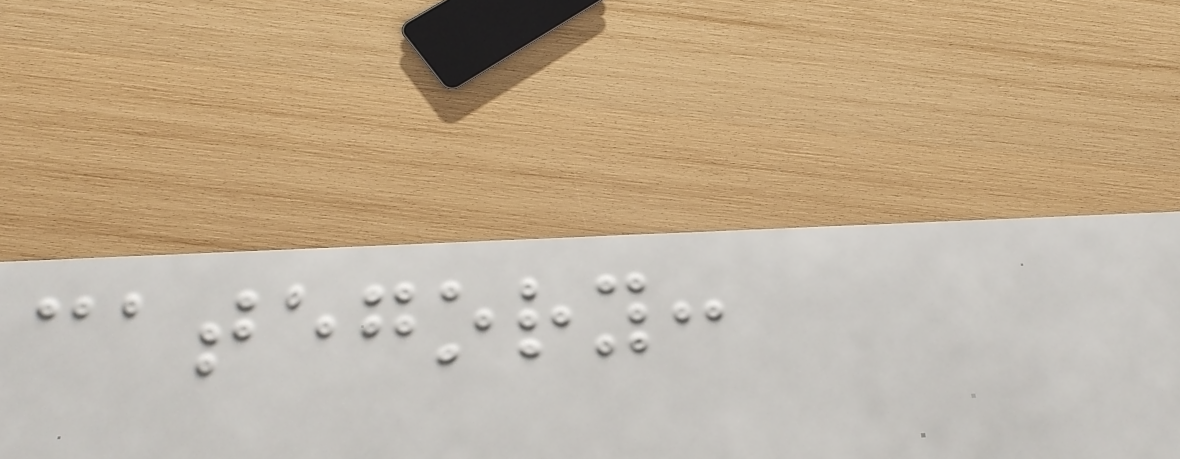category:
